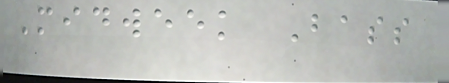Midweek Bass
